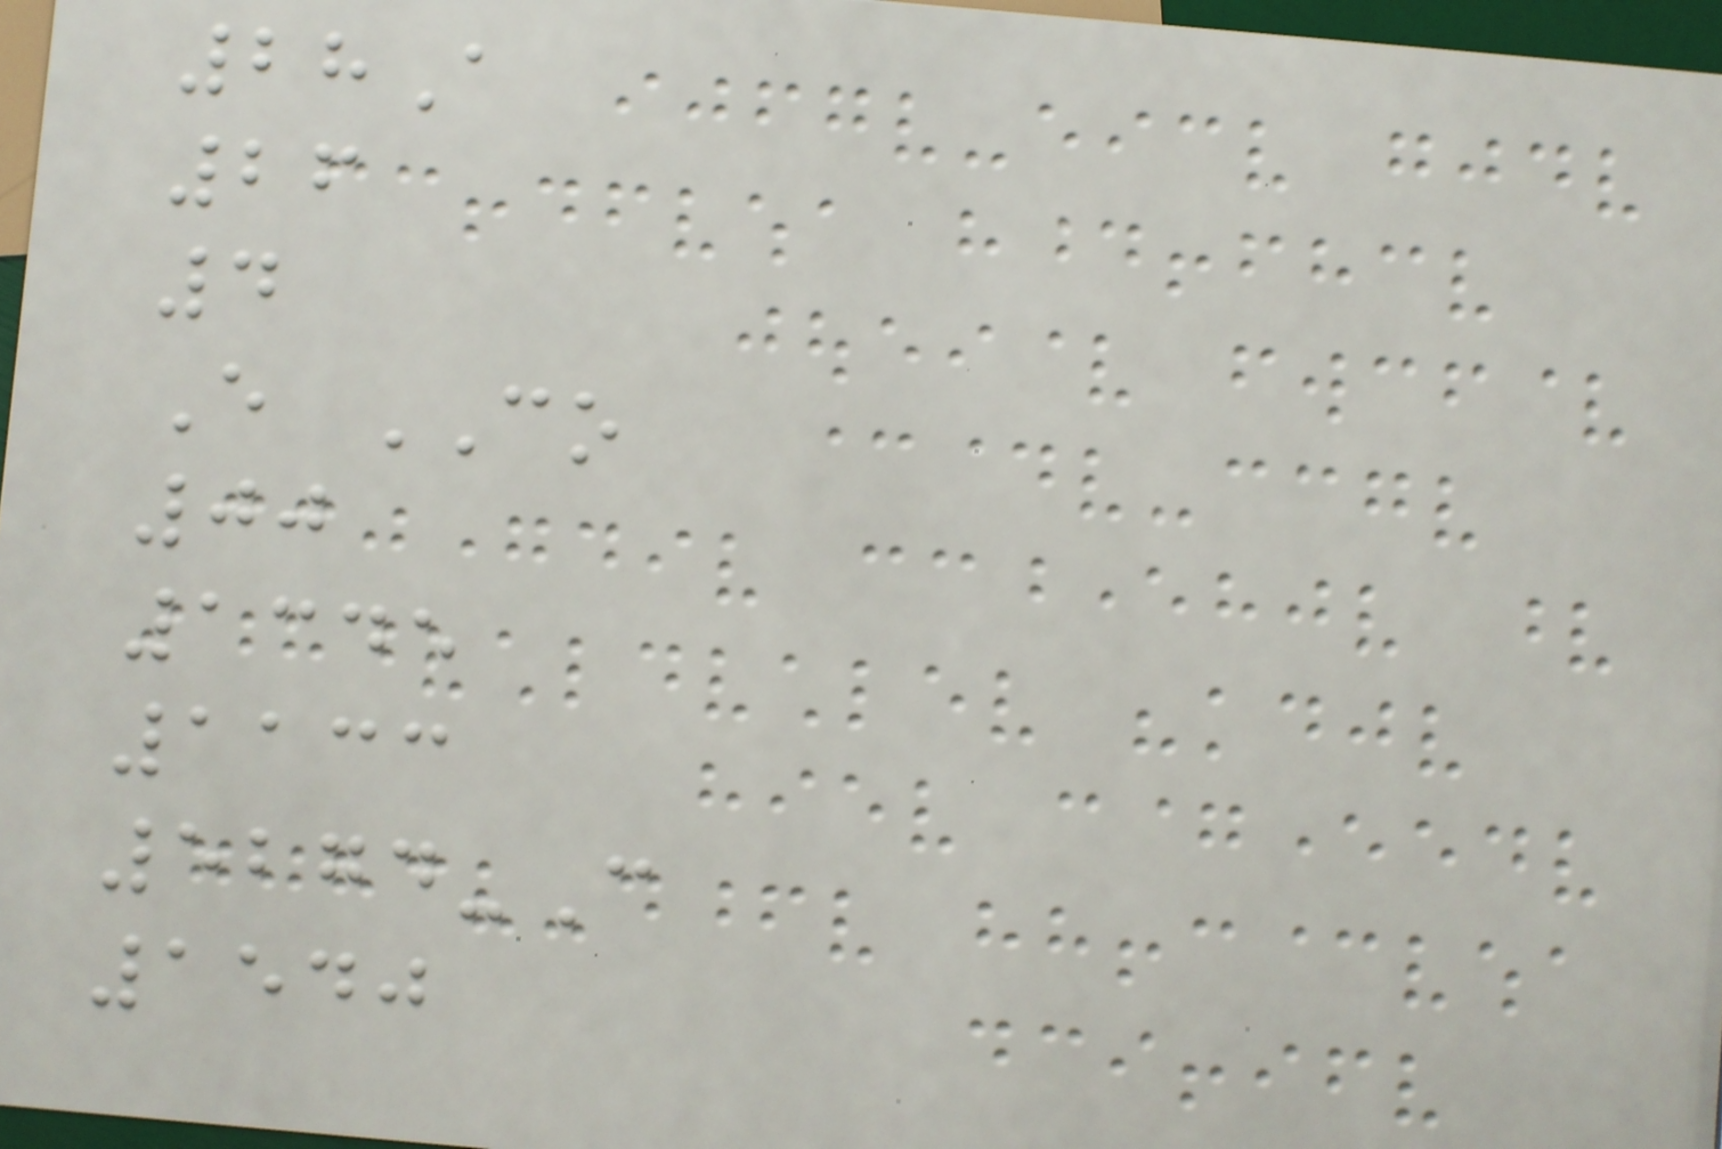28A
26
4
E CO
00
1345
1133
5274-C
1540
